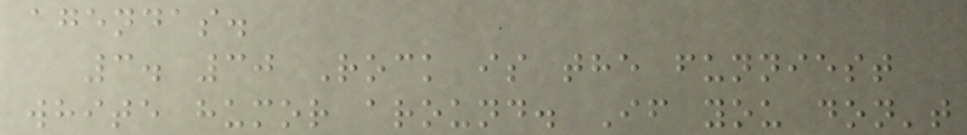agendas.
3. 30 Rock is the funniest
white humor around. If you don't
